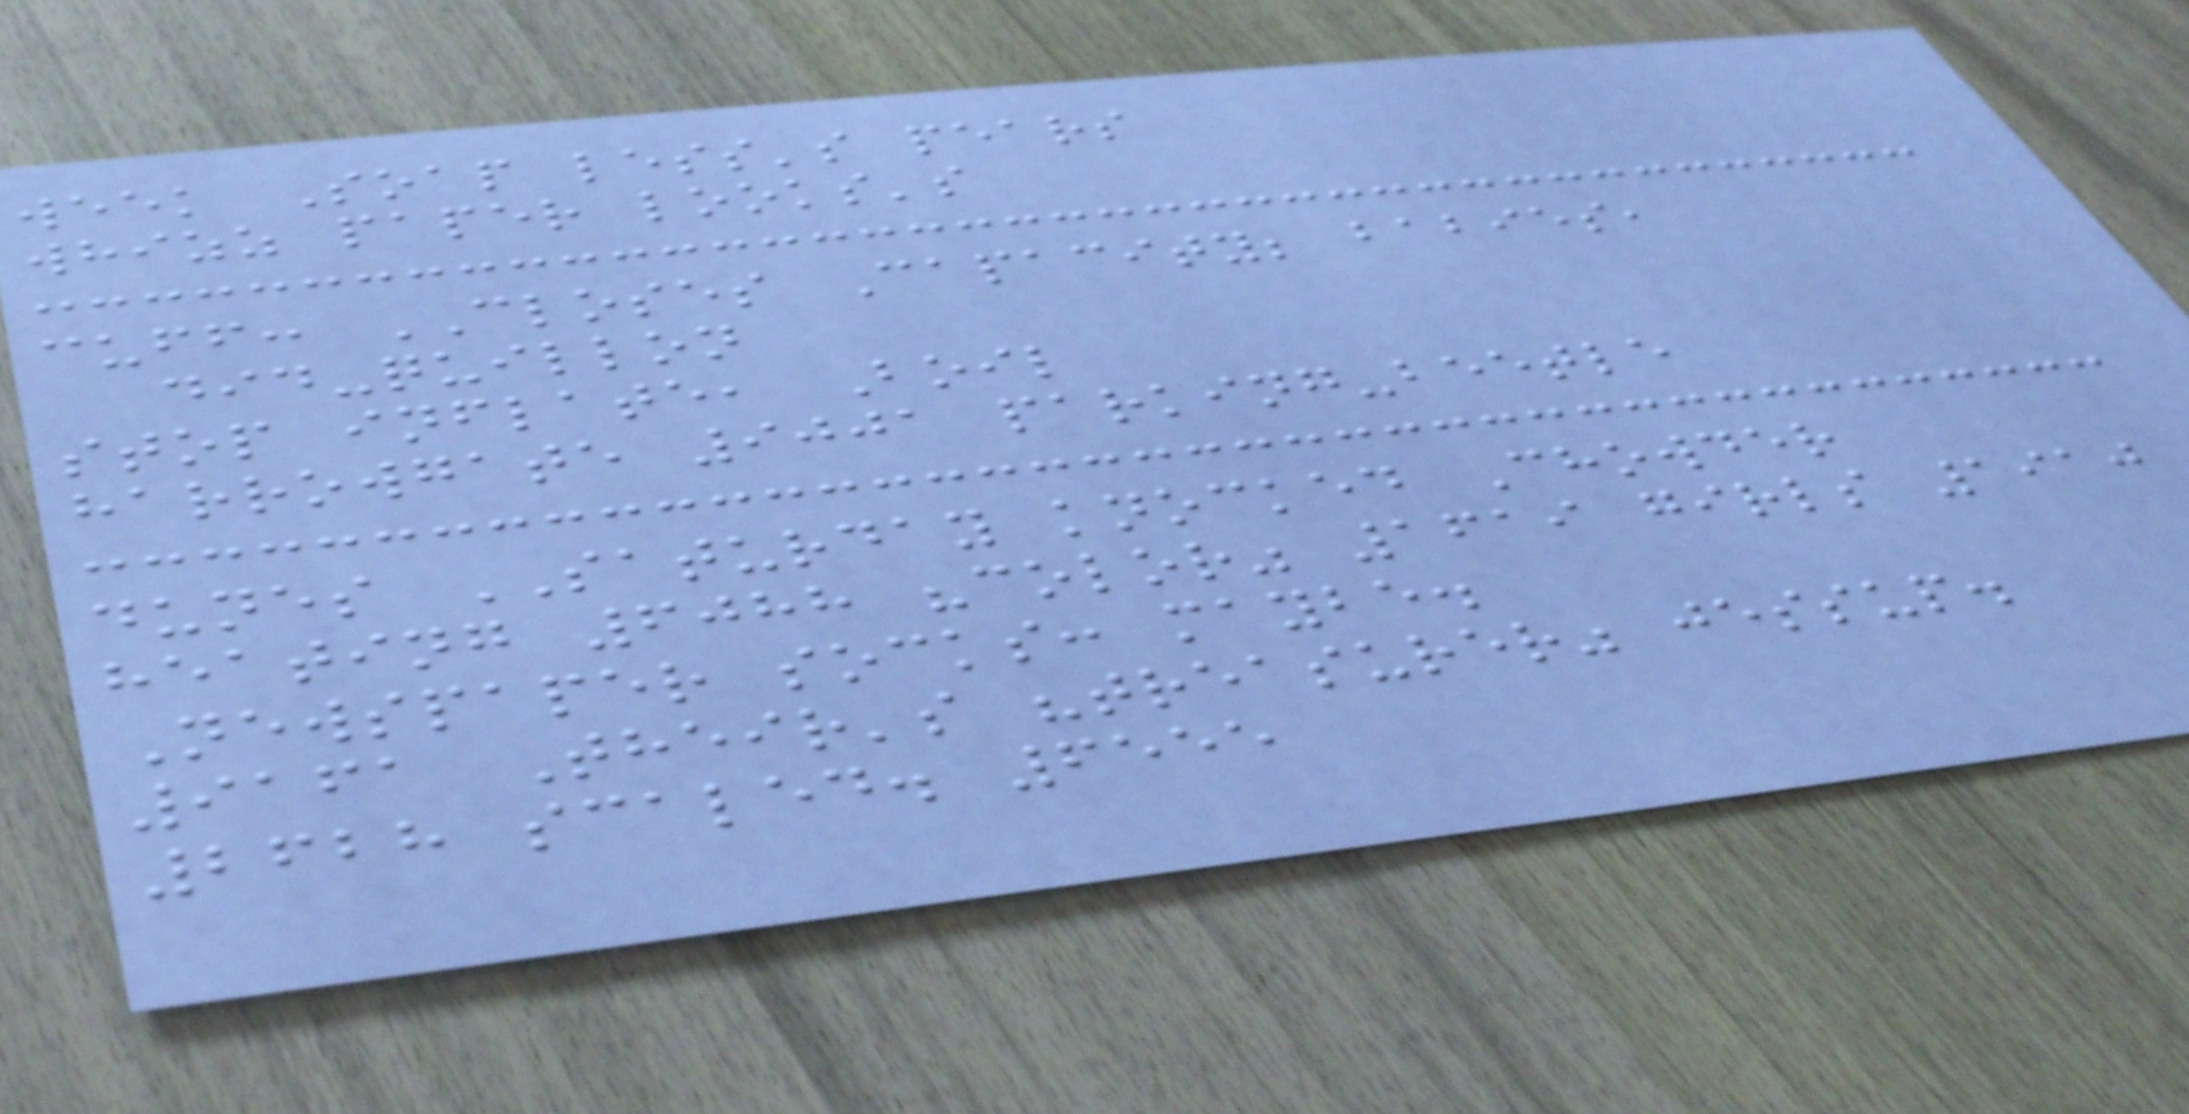week Soap less's pears
whizz paper looks's
cuff: CLOSES Capacity; babies,
did-quillon
stop inflate, Boil
harrowgate 9001 parking-beetle
dunes SATURDAY knocked Chowder
heating 6088 "color" 1619 girls 1910
Newspaper socks: maybe.
9161 Their's "treasurer" jessup.
2628 scaled. 6555
